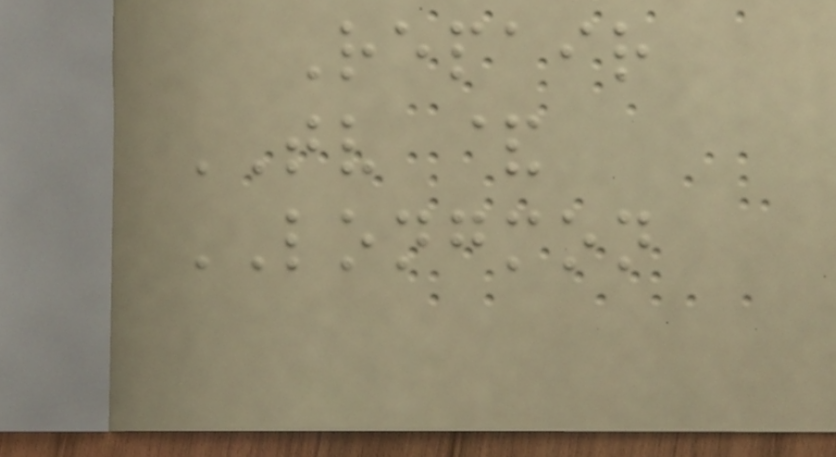Repair
TV &
LONGMON
